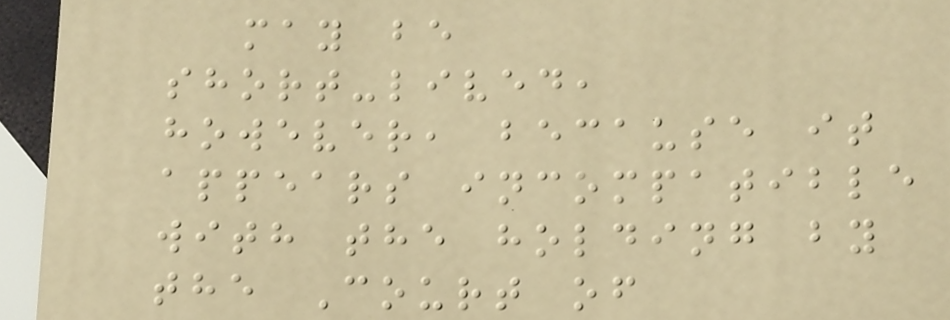may be
short-lived,
however, because it
appears incompatible
with the holding by
the Court of
